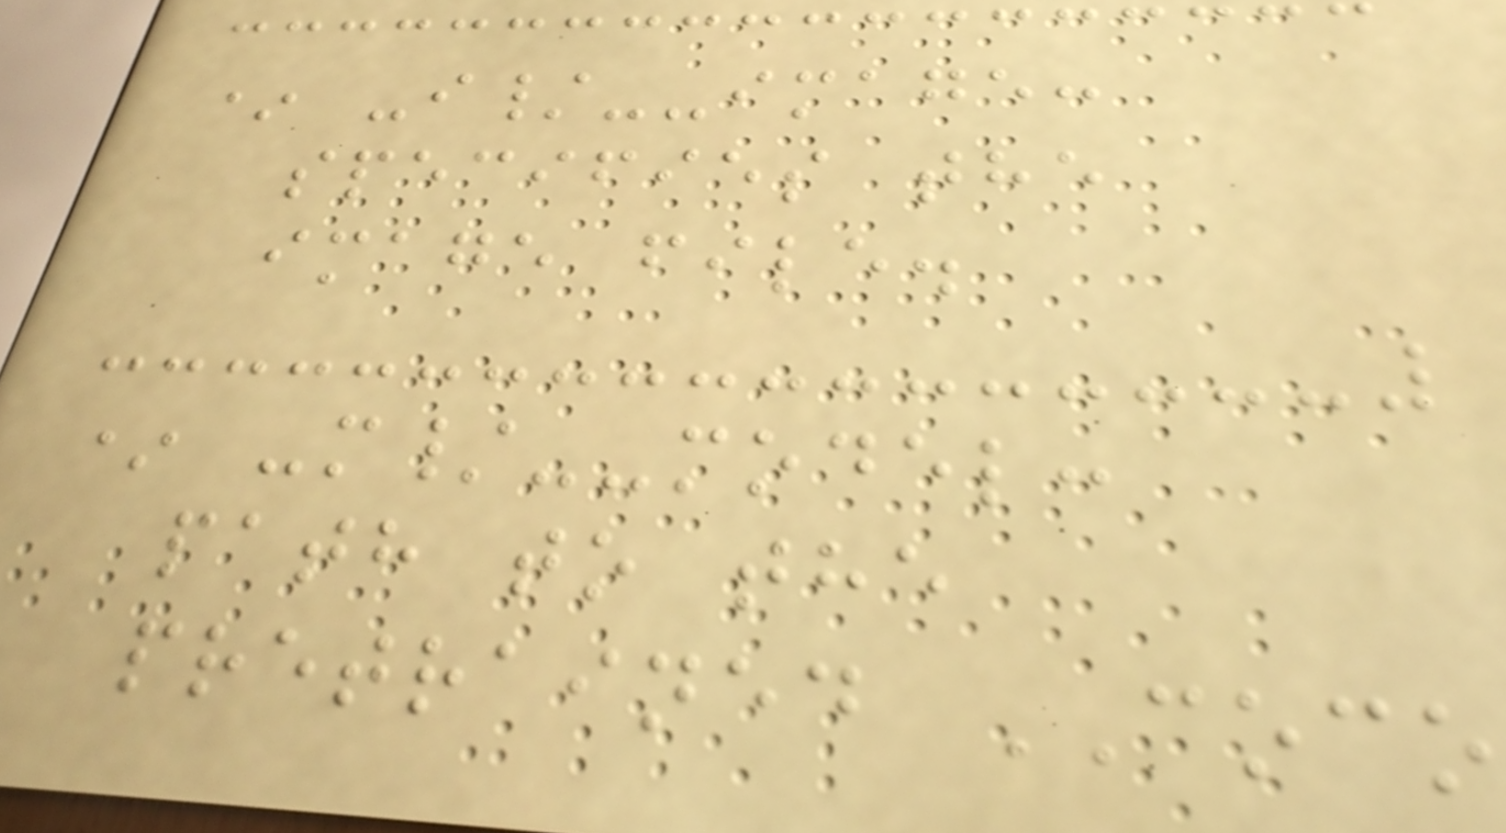* -i/--image:
specifies the
image file.
* -m/--model:
path to the
pretrained COCO
